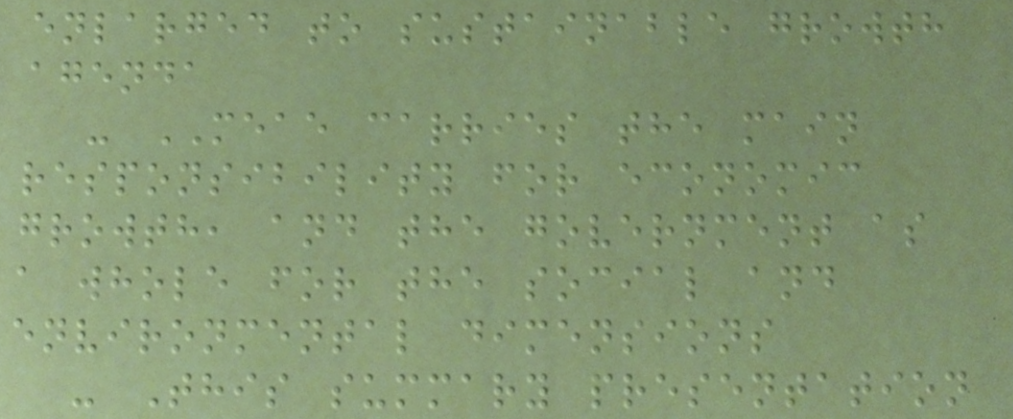enlarged to sustainable growth
agenda
- MEAE carries the main
responsibility for economic
growth, and the government as
a whole for the social and
environmental dimensions
- This summary presentation
